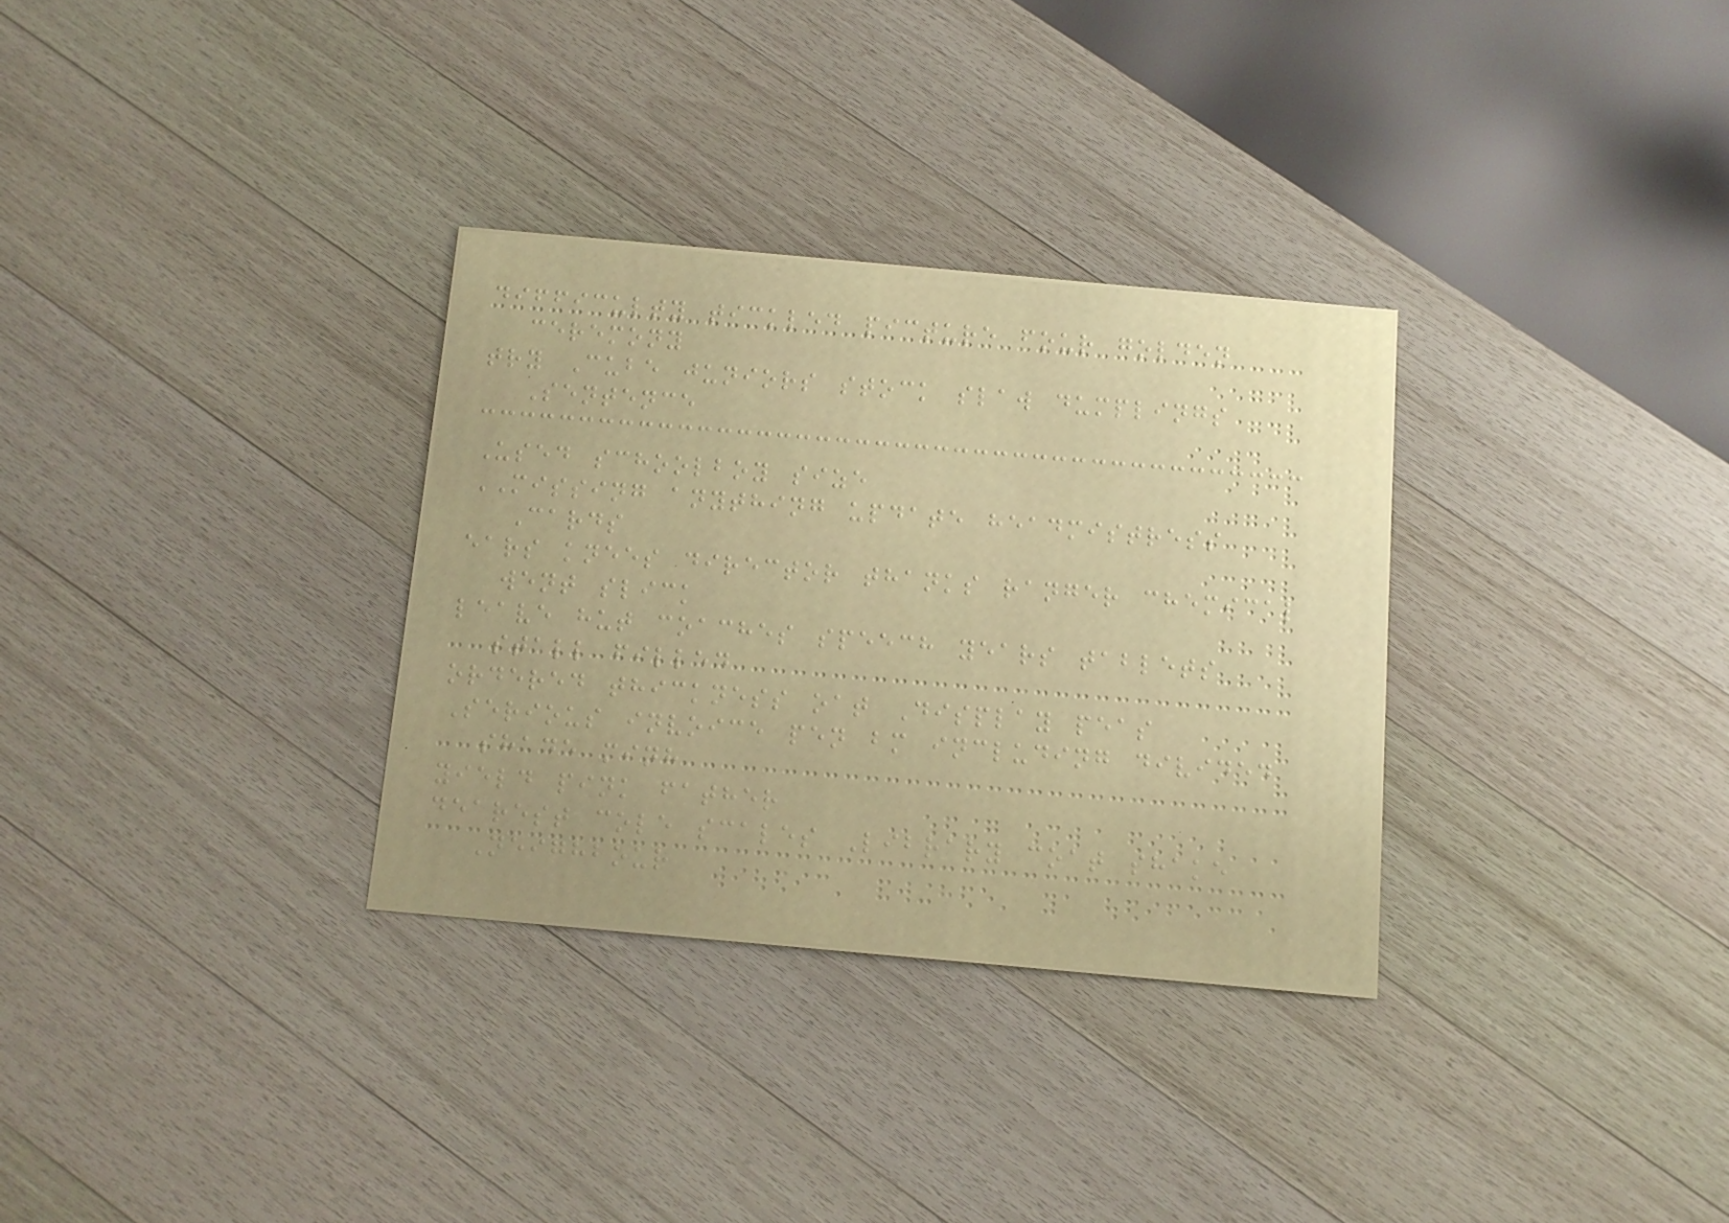difficulty tickled picture four golden
ceremony
try Cube juniors stock slaw dumplings
Sentence
Used schoolboy size
MISSING anything update headmistress
Cards
ears knees director thanks ranger chemical
went slick
leave hut coaches speech years tablets
stall filled
ordered thickness oat Display peas
Serious invoice pen bm including divided
shade minh
yield pink father
dearest cole scales Library coat shake
Neighbour
